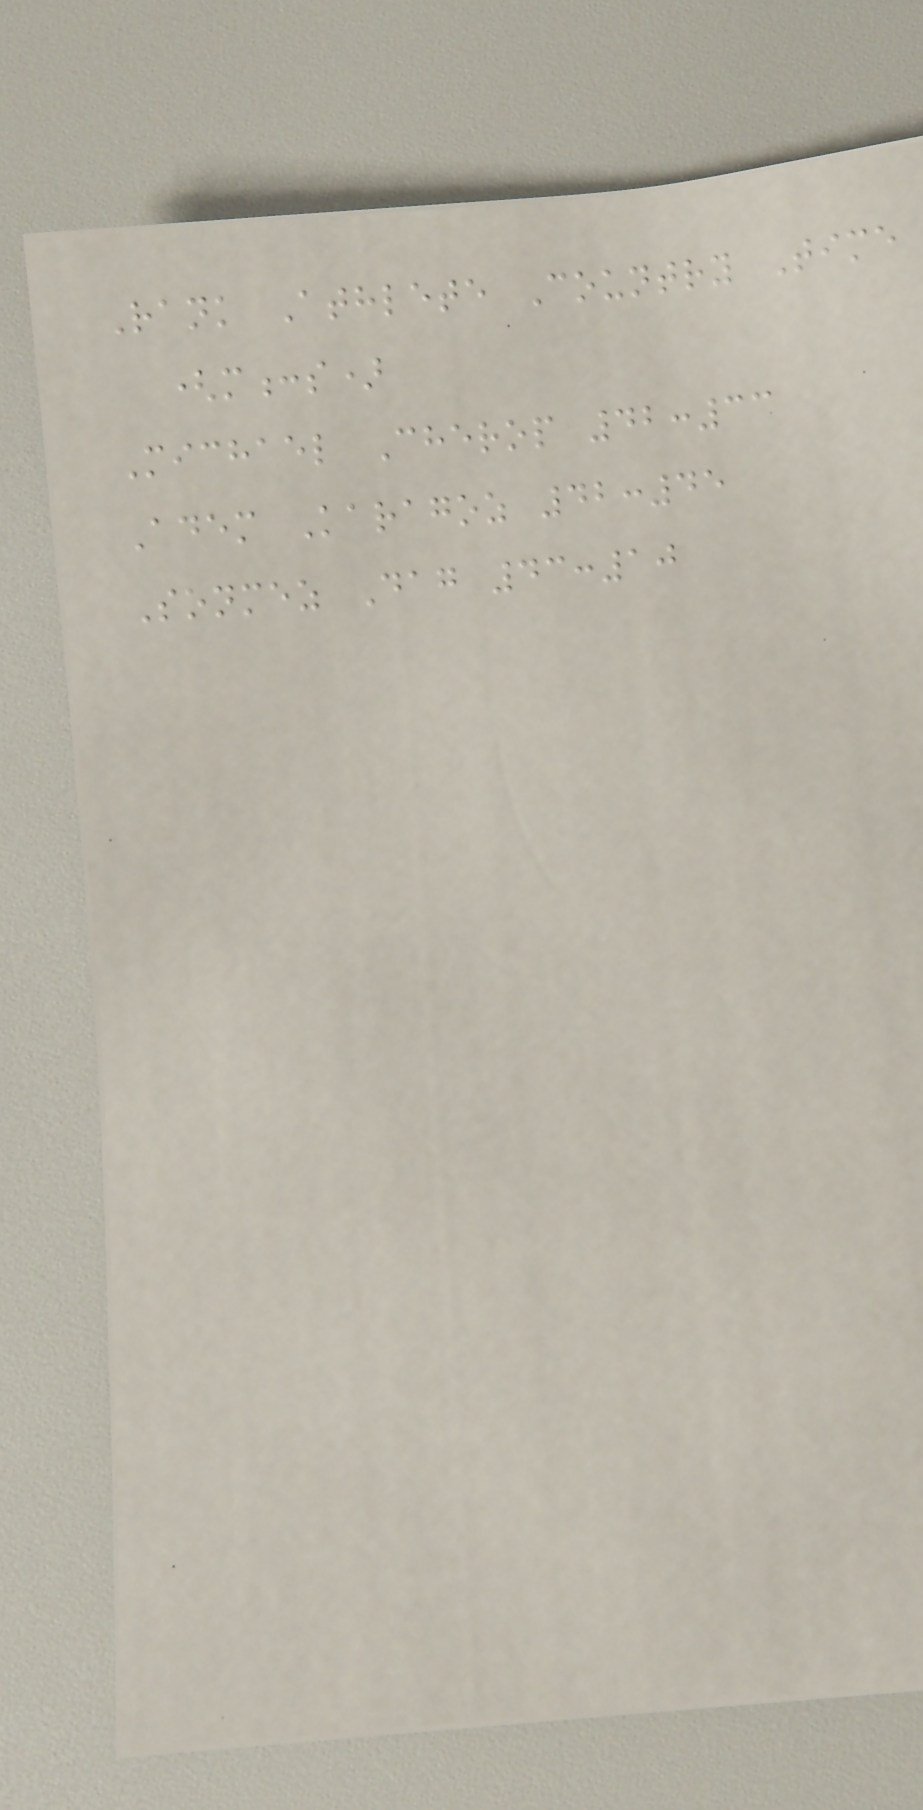Rank Athlete Country Time
(m:s)
Michael Cherop 42:33
Adem Karagoz 42:45
Sonmez Dag 43:10
